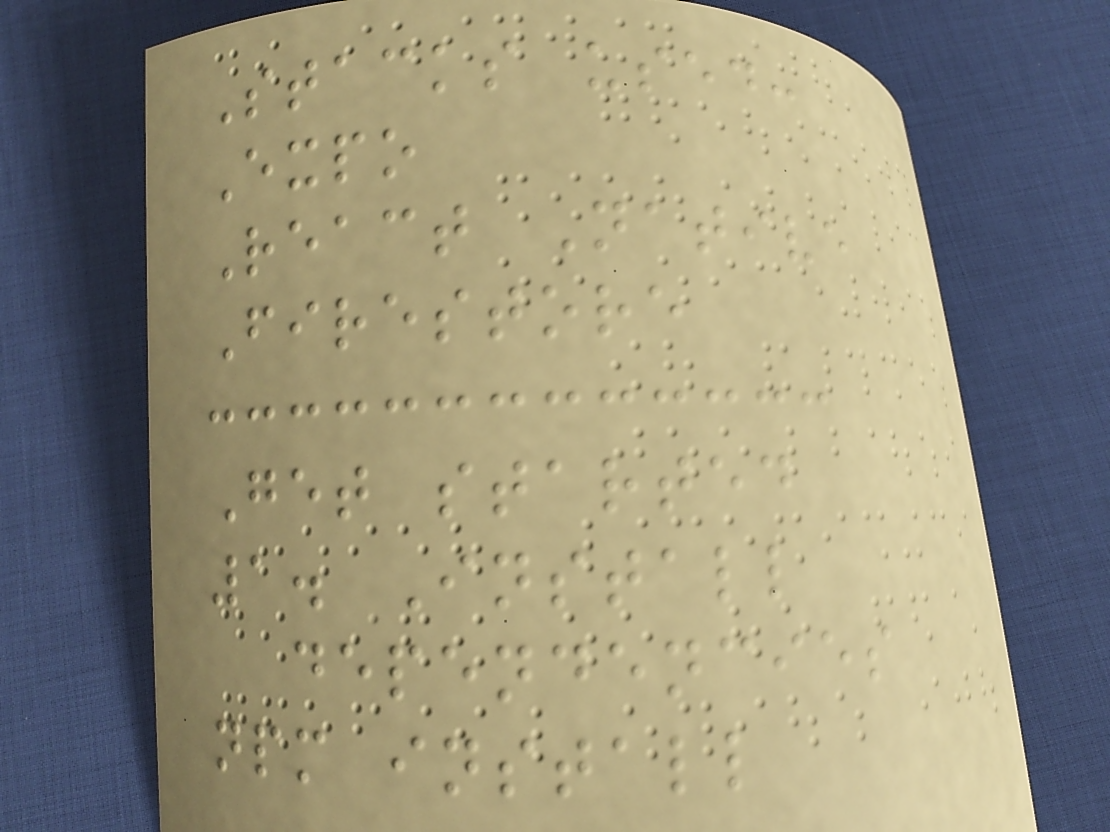Stacks used:
Expo
React Native
Firestore
Get started
1. Install
dependencies
npm install
